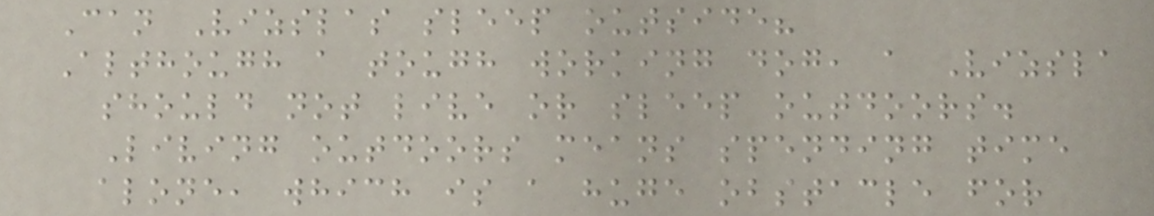Can Vizslas sleep outside?
Although a tough working dog, a Vizsla
should not live or sleep outdoors.
Living outdoors means spending time
alone, which is a huge obstacle for
